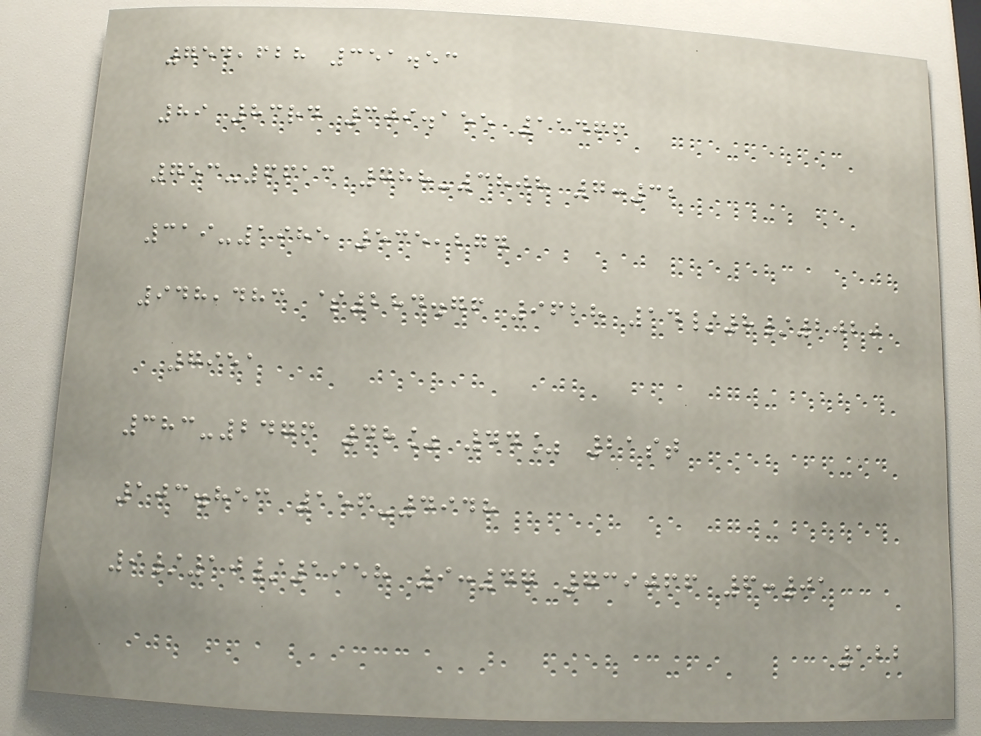754,628 351.53
89 83rd 309.155 11466
753-6613 788-3808 7:32
319-1985 535,274
948,483 $284.76 9628 14/8/2020
7951
383-2476 48% 44% 21st
103.853 156-4948
9/10/1958 9:47 739066 6:01
122
